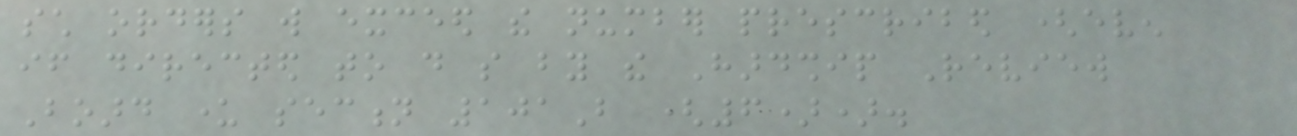such orders will exceed the number prescribed (even
if directed to do so by the Hardship Review
Board under section 101B (6)).
